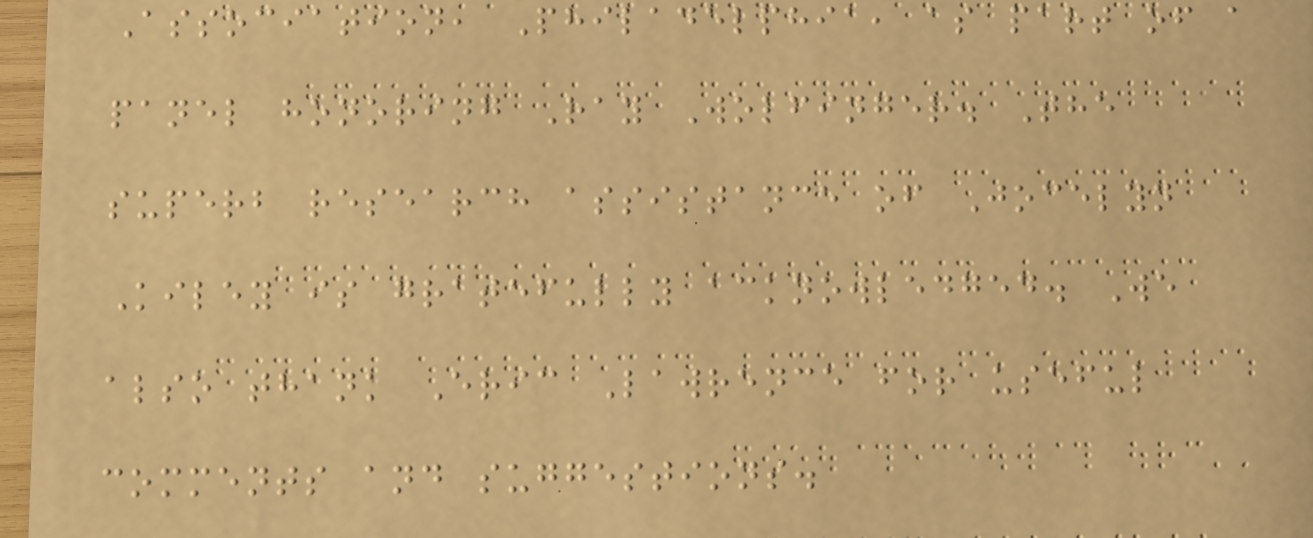Association, Philadelphia, as part of a
panel honoring Ray Wolfinger. The
superb research assistance of Jocelyn
Kiley is gratefully acknowledged. We
also thank Eric Lawrence for useful
comments and suggestions.
